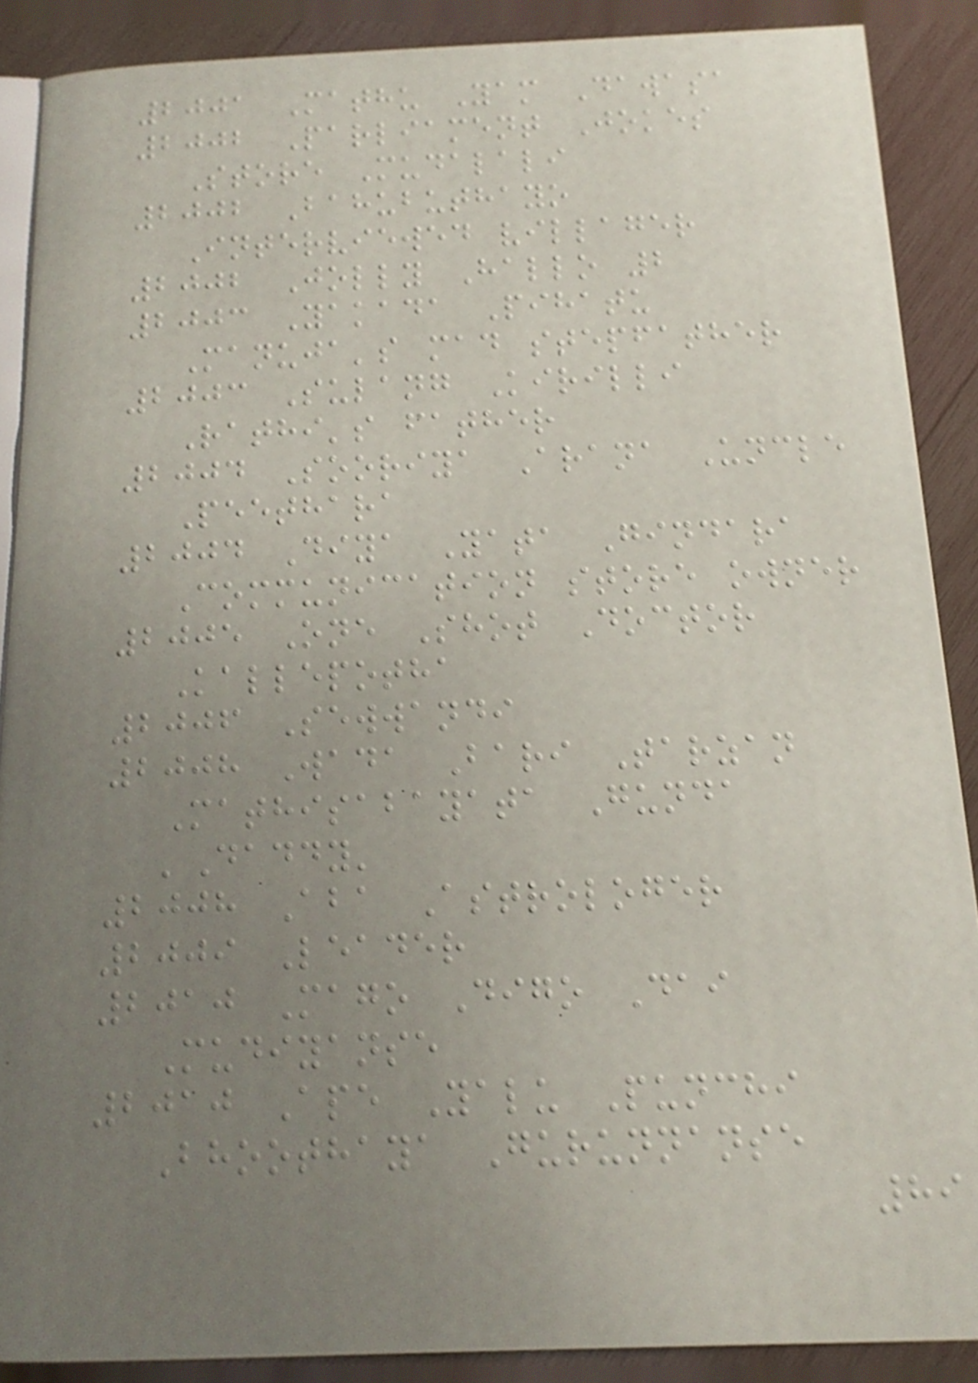2001 Mathu Yam Dawasa
2002 Parliament Jokes
Store Mudalali
2002 Bahubuthayo
Interviewed villager
2002 Jolly Hallo 2
2003 Yakada Pihatu
Manuja's mad stepfather
2003 Sulang Kirilli
Rathi's father
2004 Sooriya Arana Uncle
Peethara
2004 Diya Yata Gindara
Communication store owner
2005 One Shot Doctor
Kallepotha
2006 Sewwandi
2008 Wada Bari Tarzan
Mathisabayata Gunda
'Daddy'
2008 Aba Astrologer
2009 Leader
2010 Mago Digo Dai
Mudiyanse
2010 Ape Yalu Punchi
Bhoothaya Gurunnanse
89
